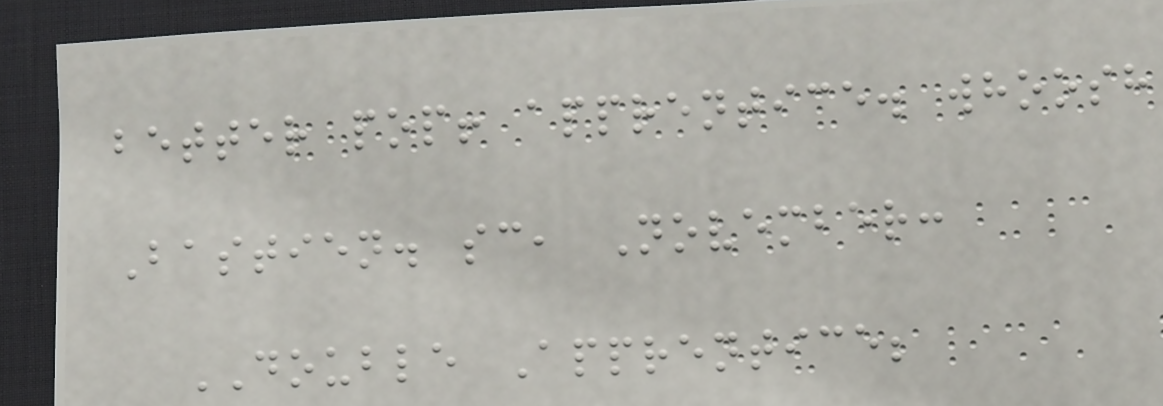better pop! apprentice. whoosh
Bastien. sc, November:
DOUBLE Apprentice;
